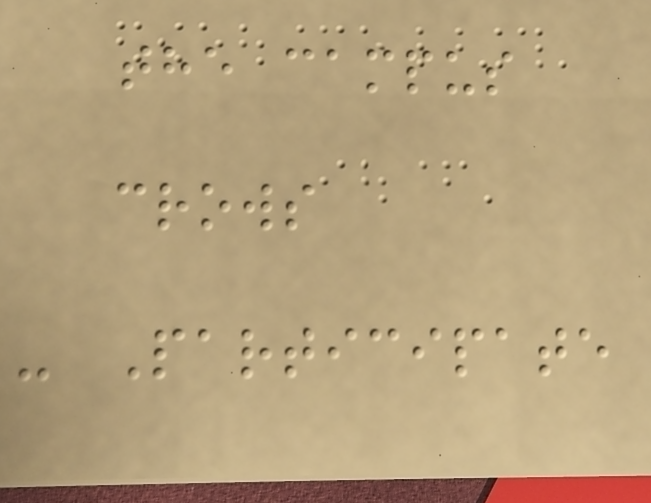the campus
crows
- Participate
